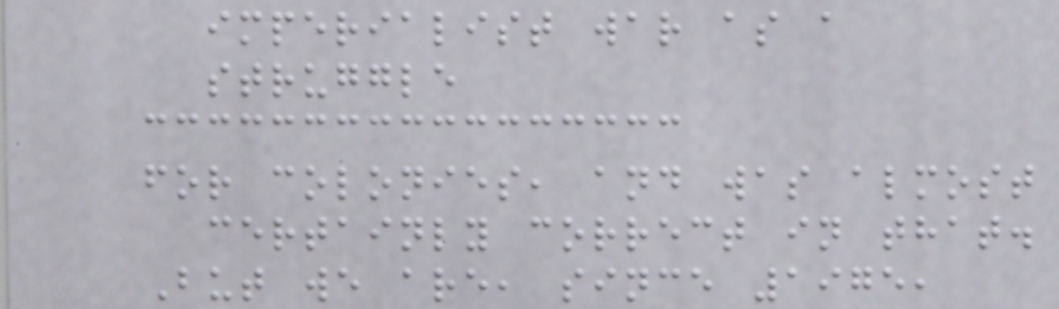imperialist war as a
struggle
for colonies, and was almost
certainly correct in that.
But we are, since 1975,
